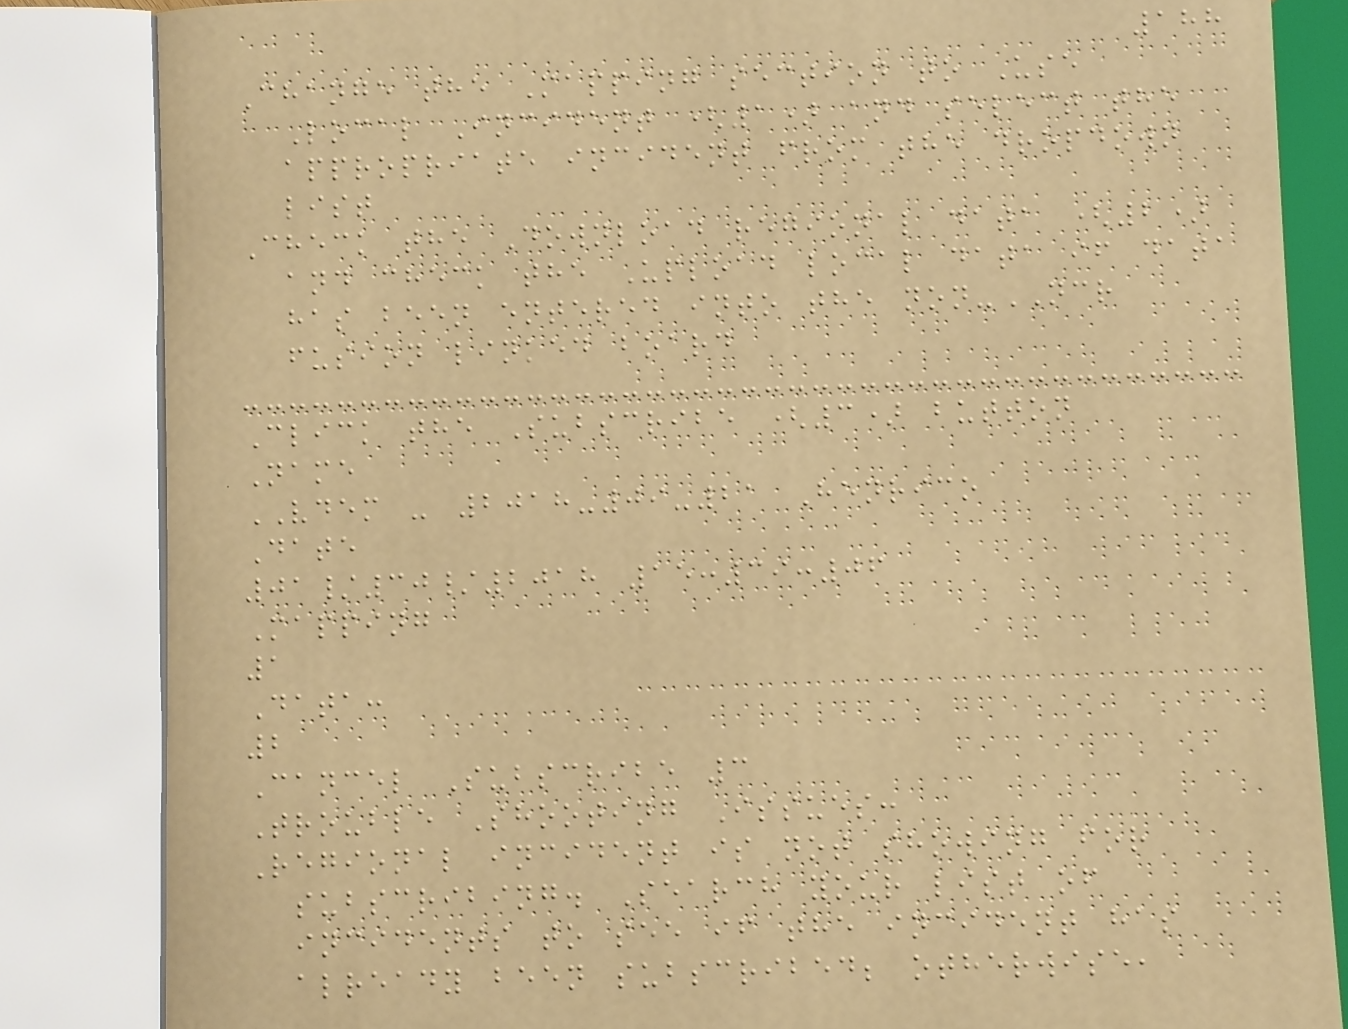188
Change the Mapping section to Use
Local Incident (1) and select the
appropriate incident from the dropdown
list
Check the Download regional data (2)
and check the Upload local data if data
has been entered into the non-NCR
fusion linked board
Click the Subscribe (3) button
Name
VDEM - 2018-09-21 Henrico
Date
01/30/2018 15:39:06
Mapping
1
Data:
2
Cancel Subscribe 3
Trouble Shooting Issues:
Regional incident is not showing for
subscribing. Search your list of
incidents to see if the incident has
already been subscribed; otherwise,
